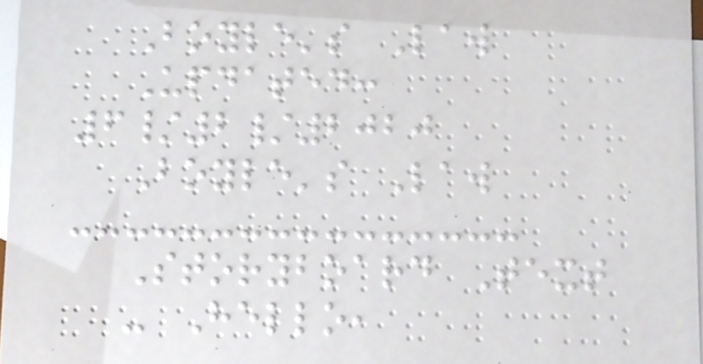Boyle's Law
Updated:
6/2/2020
Boyle's Law
Storyboard Text
- Hello,
